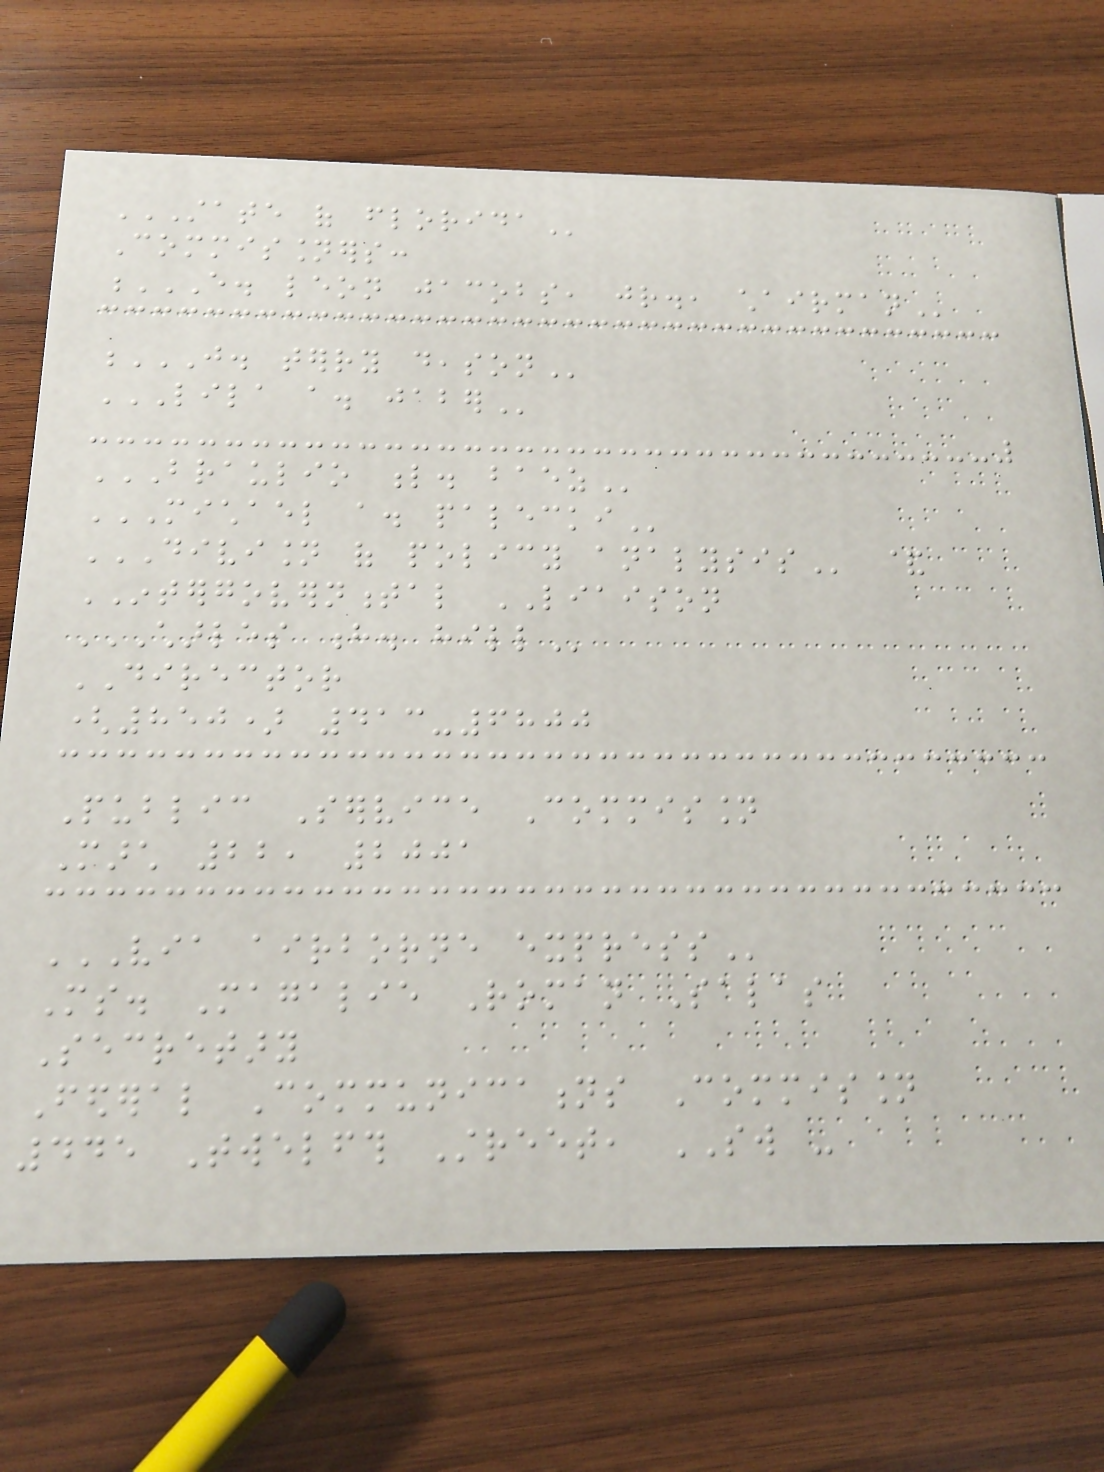STATE OF FLORIDA
Commissioners:
E. LEON JACOBS, JR., CHAIRMAN
J. TERRY DEASON
LILA A. JABER
BRAULIO L. BAEZ
MICHAEL A. PALECKI
DIVISION OF POLICY ANALYSIS &
INTERGOVERNMENTAL LIAISON
CHARLES H. HILL
DIRECTOR
(850) 413-6800
Public Service Commission
March 22, 2001
VIA AIRBORNE EXPRESS
Ms. Magalie Roman Salas
Secretary
Federal Communications Commission
445 Twelfth Street, SW -
